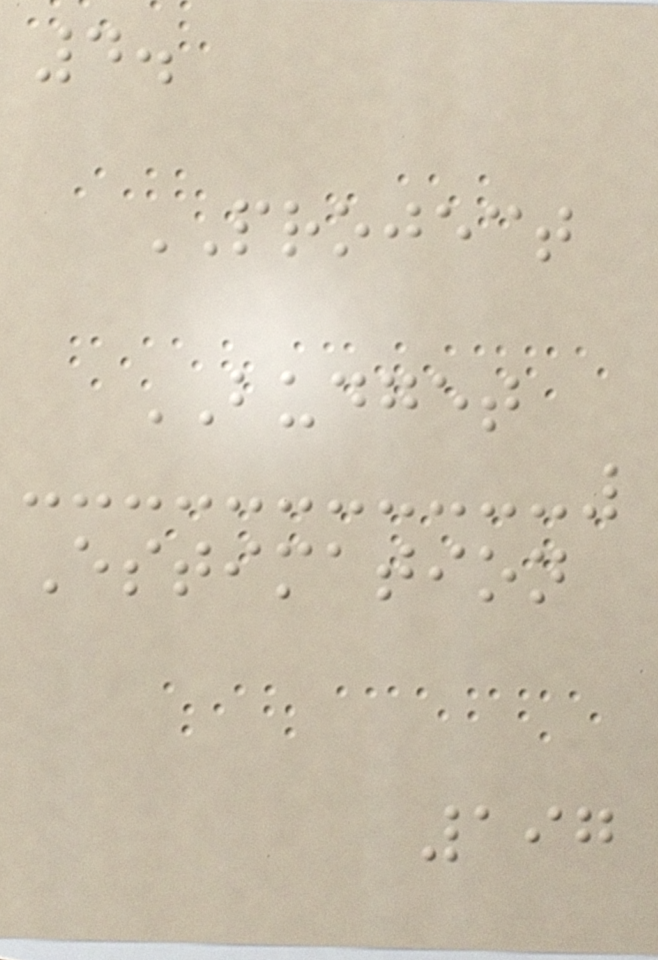4.
PROJECT
BUDGET
Estimation
197
